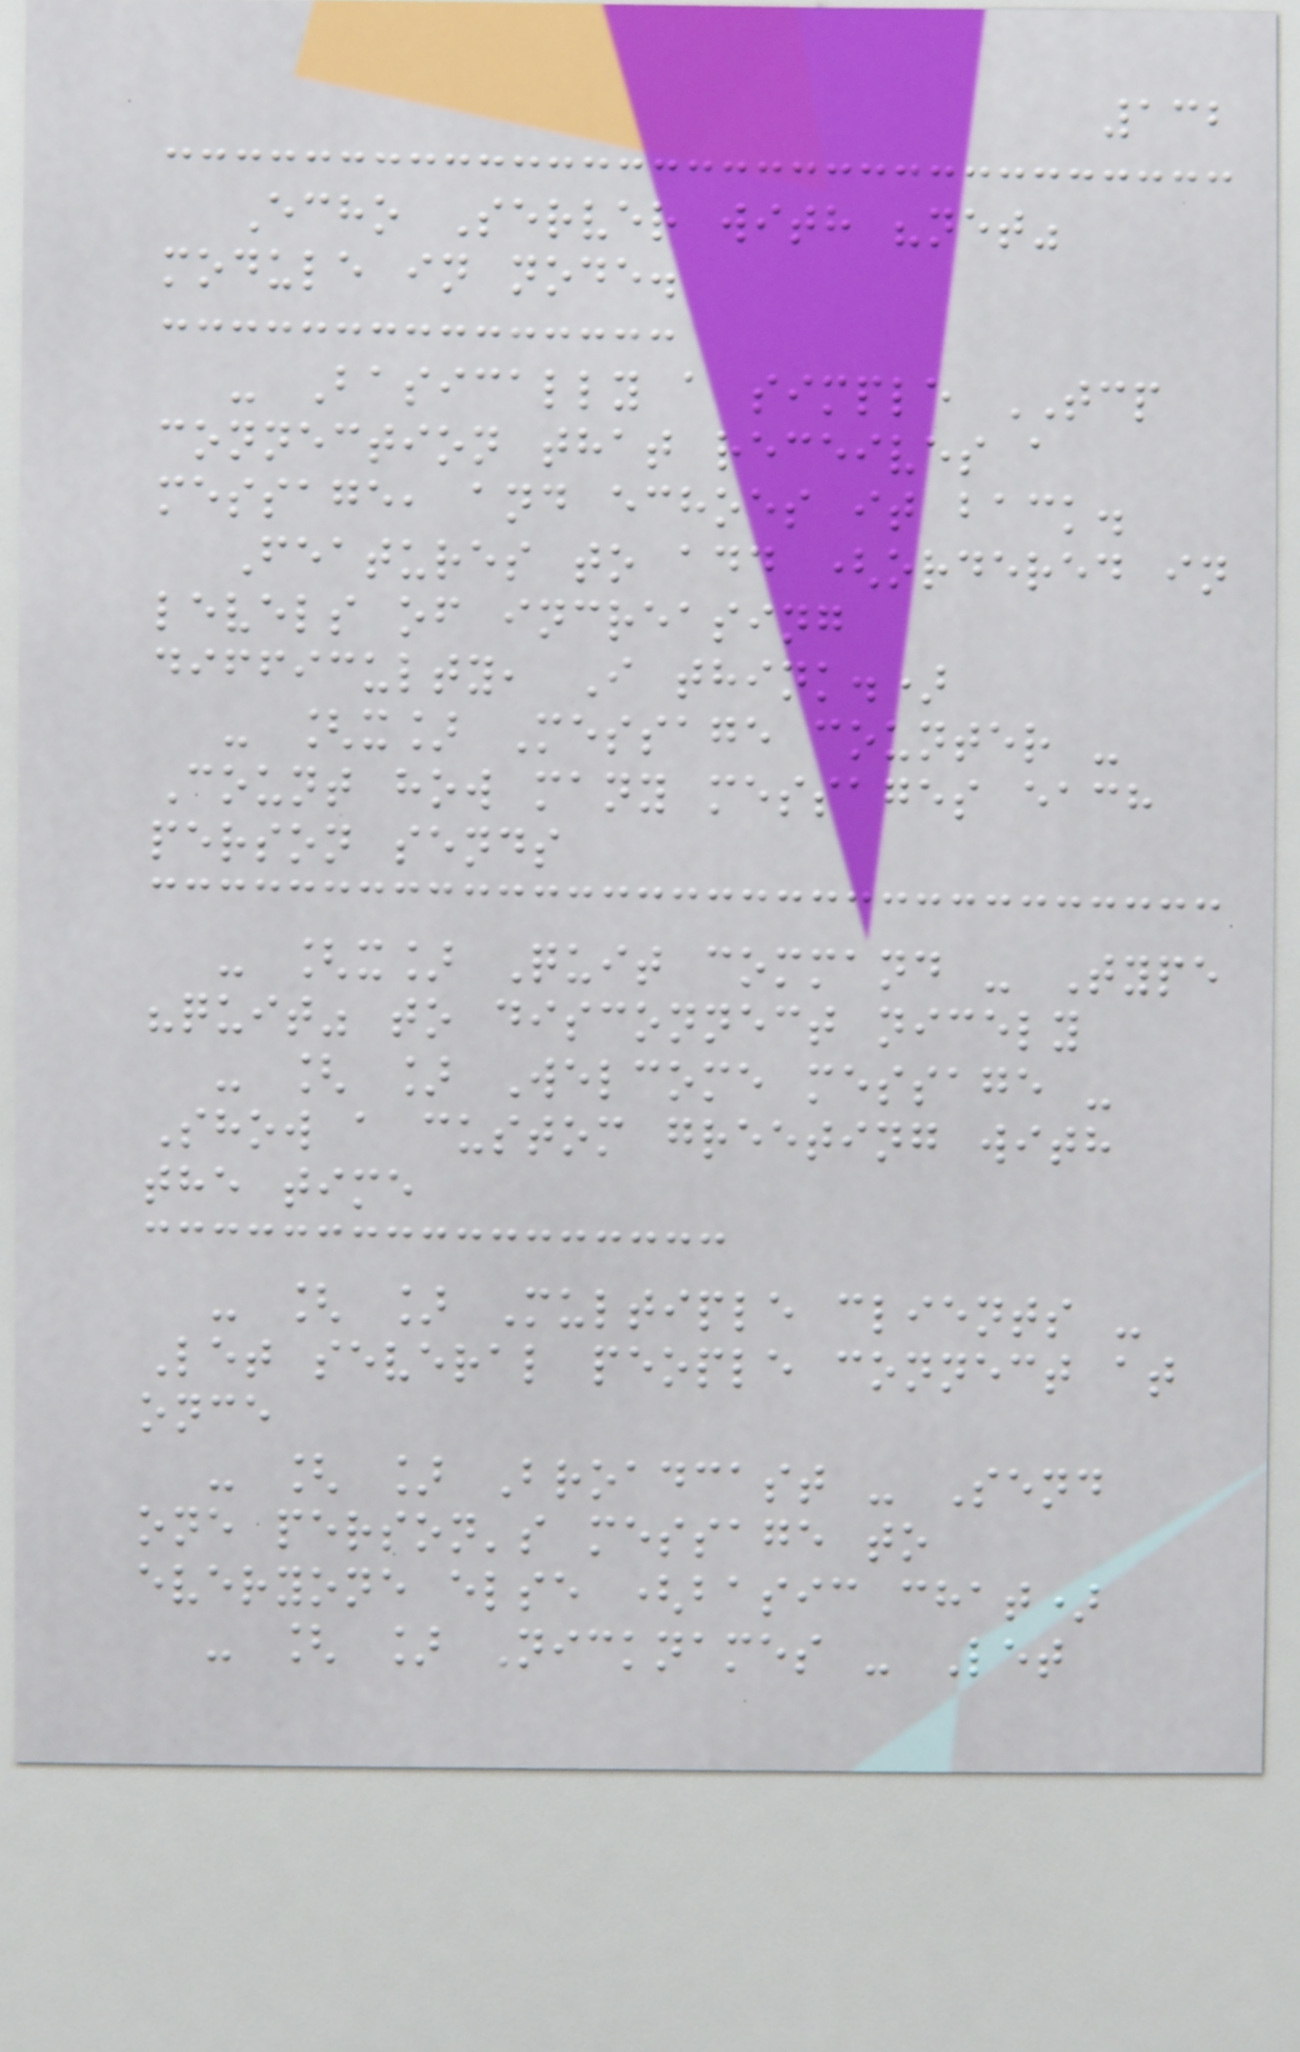132
Echo Server with "net"
module in node.
- Basically a simple TCP
connection that receives a
message, and echoes it back.
Features to add (ordered in
levels of increasing
difficulty, I think.)
- [x] Message counter -
Count how many messages each
person sends
- [x] Quit command - Type
"quit" to disconnect nicely
- [ ] Welcome message -
Show a custom greeting with
the time
- [ ] Multiple clients -
Let several people connect at
once
- [ ] Broadcast - Send
one person's message to
everyone else (basic chat)
- [ ] Nicknames - Let
